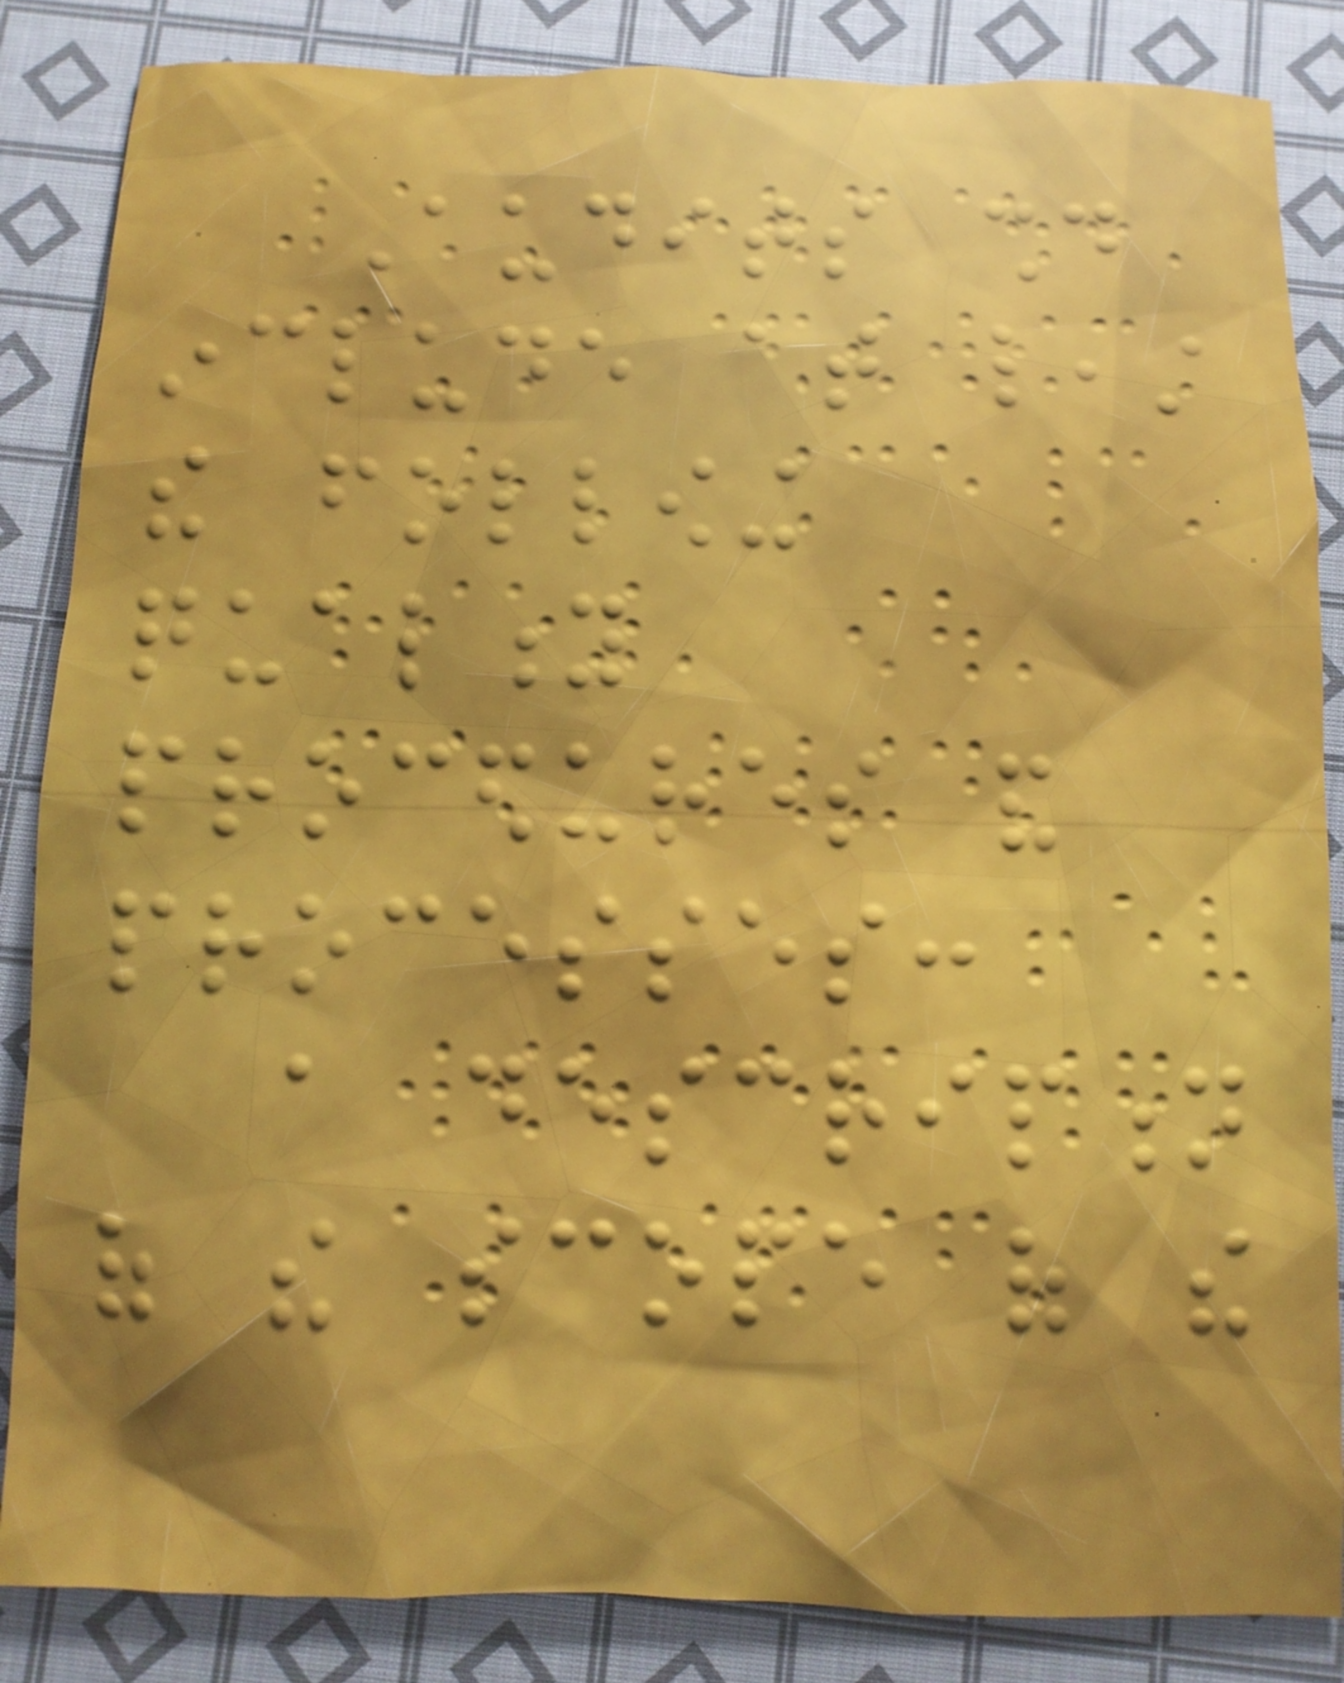Audits should
include at least
the following
quality
procedures and
processes:
a description
of the scope of the
